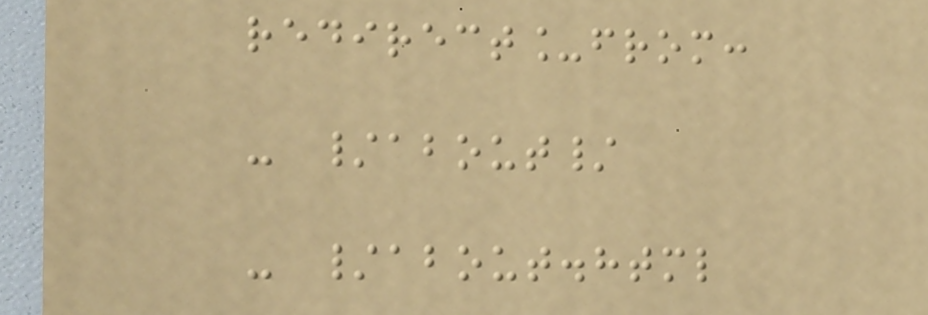redirect_from:
- /about/
- /about.html
